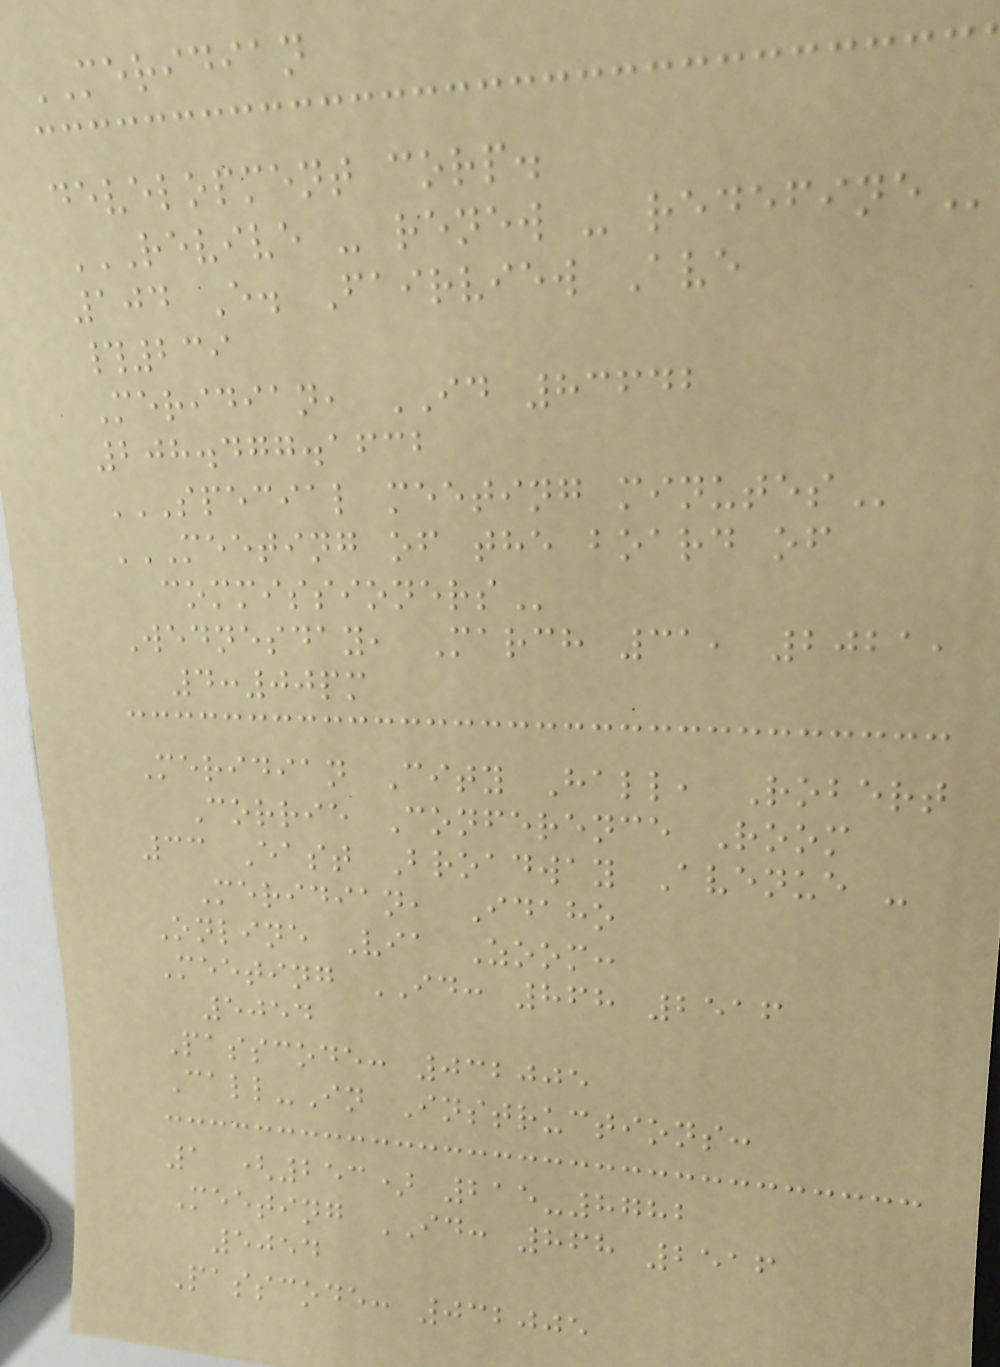MERIDIAN
development corp.
REVIVE - RENEW - REDEFINE
104 E. Fairview Ave
#239
Meridian, ID 83642
208.477.1632
SPECIAL MEETING MINUTES
MEETING OF THE BOARD OF
COMMISSIONERS
Wednesday, March 31, 2021,
4:00pm
Meridian City Hall, Robert
Corrie Conference Room
33 East Broadway Avenue -
Meridian, Idaho
Online Via Zoom:
Meeting ID: 868 2516
5054
Passcode: 032005
Call-In Instructions:
1 (253) 215-8782
Meeting ID: 868 2516
5054
Passcode: 032005
